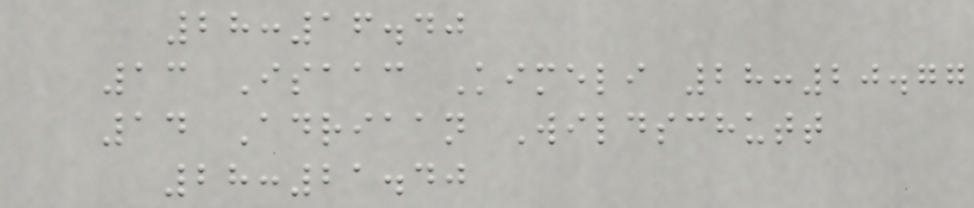28:16.40
13 Isaac Kimeli 28:20.77
14 Adriaan Wildschutt
28:21.40
